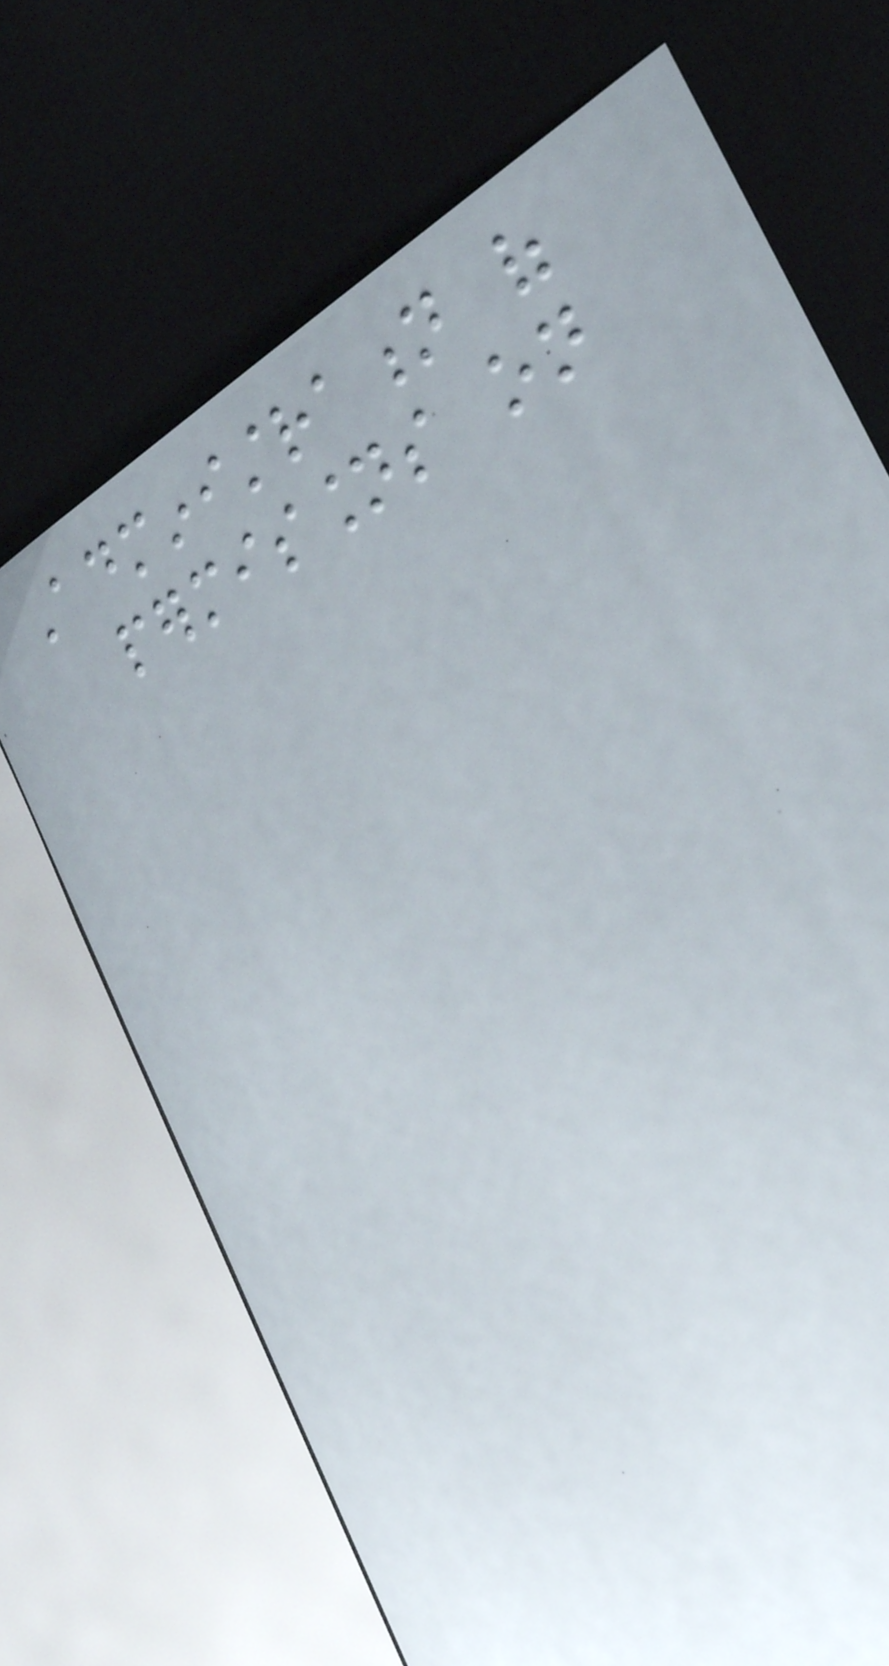Administration of
permissions on
